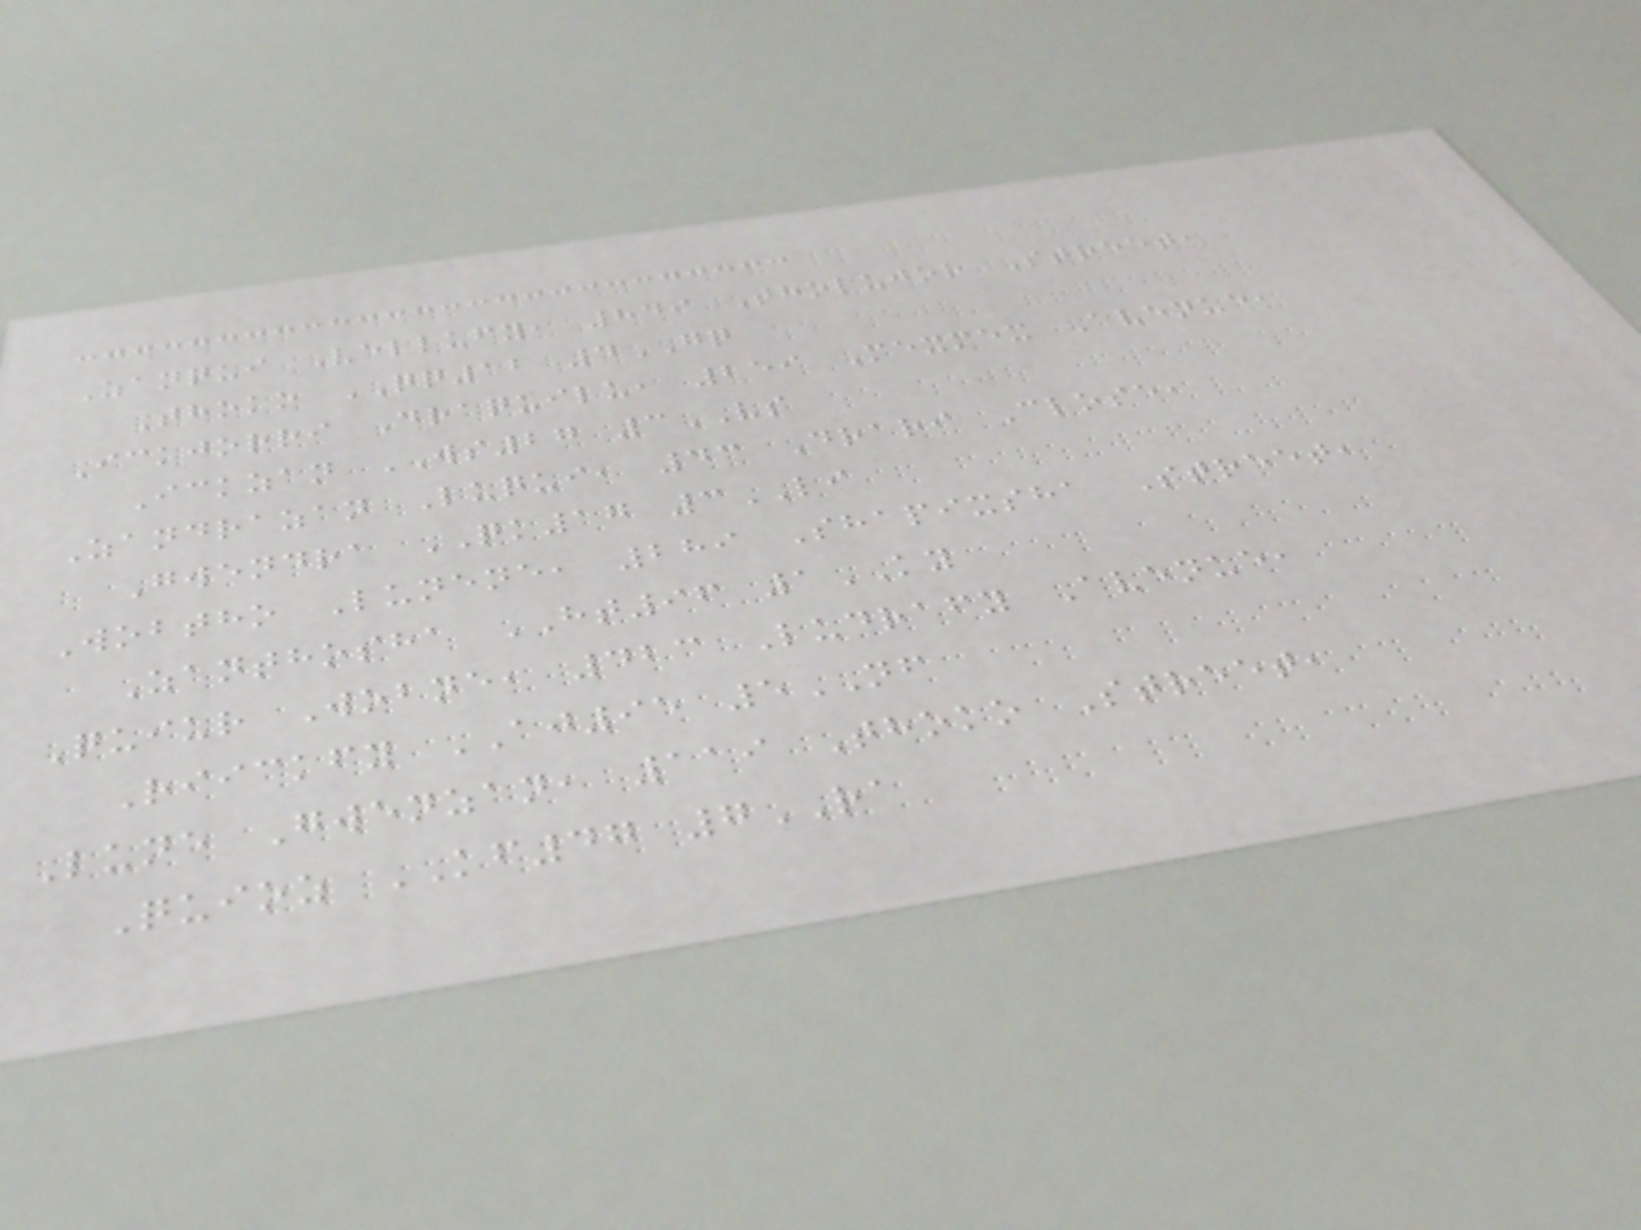Zanqui Vellufy, 849 Tholujor Street,
Thoko QQ12 4GQ
Ickjorri Draquilu, 259 Mexmex Avenue,
Ickzan WS27 3VS
Zandrazan Luqui, 43 Drari Close,
Gwendra QK17 3LI
Wobtho Lunene, 289 Shapixsha Street,
Zanthosha HT96 1KY
Quiur Wobne, 423 Ludrafy Avenue,
Riickfy AJ95 5NF
Lune Gwenzan, 119 Thoko Street,
Quioz KF47 7RA
